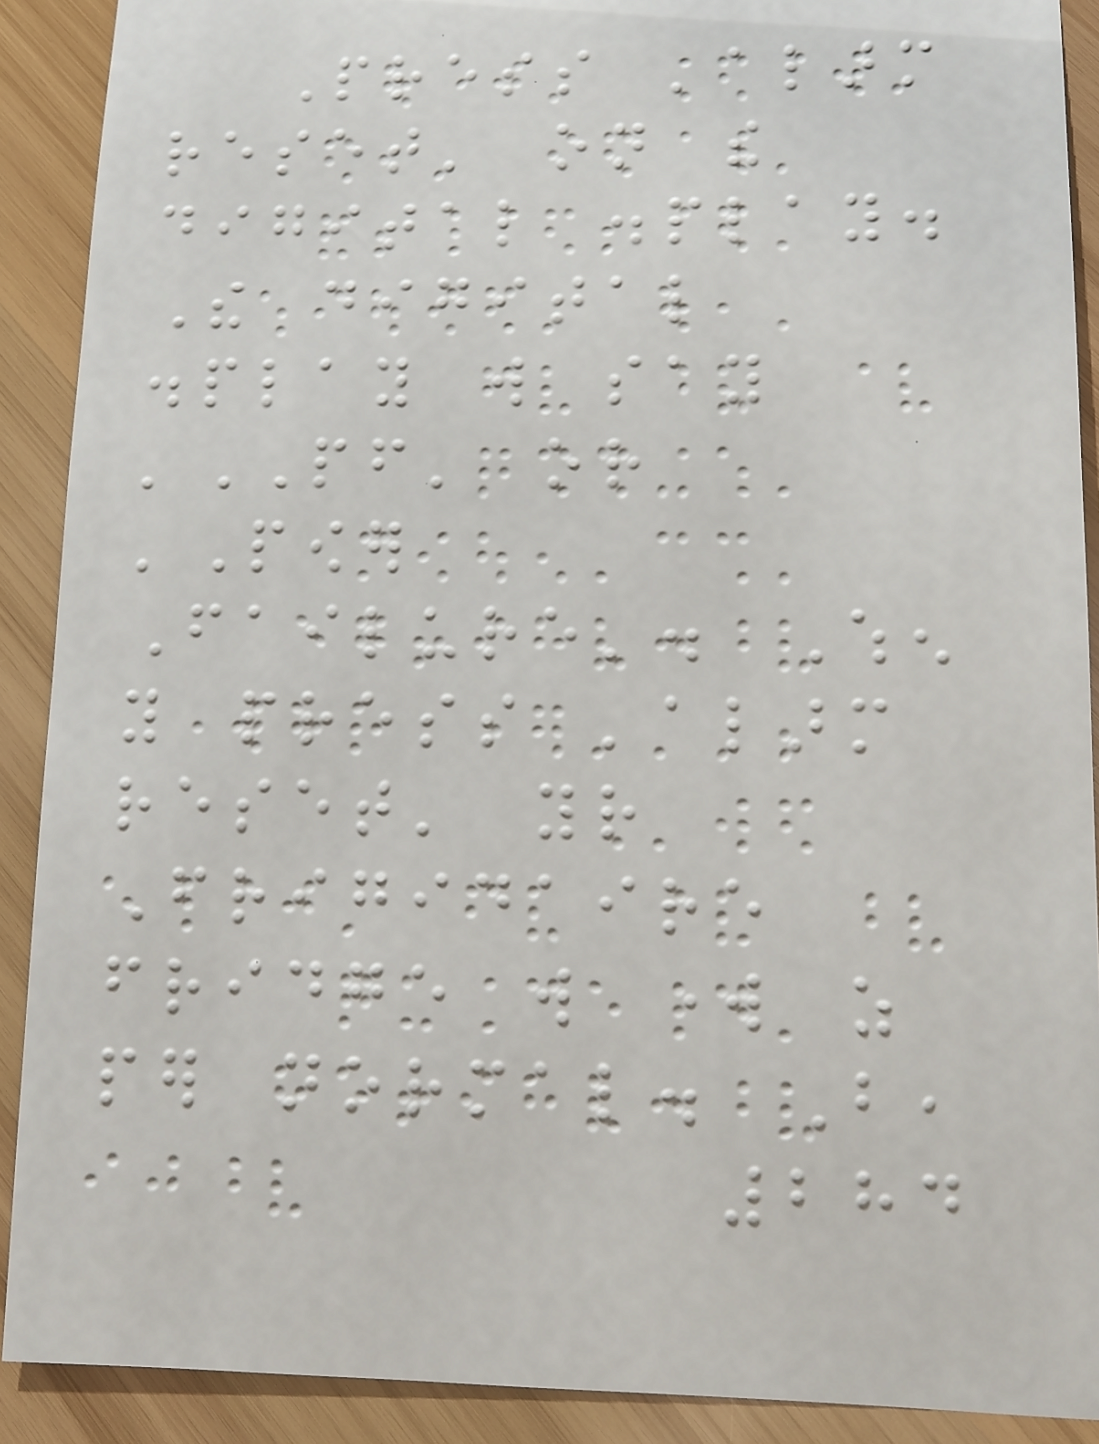Press 'alarm
reset' on the
digital display.
The digital
display will say
'PF' or
'Power
Failure'. When
you press 'alarm
reset' your
Frigidaire
fridge will work as
per normal. But,
284
